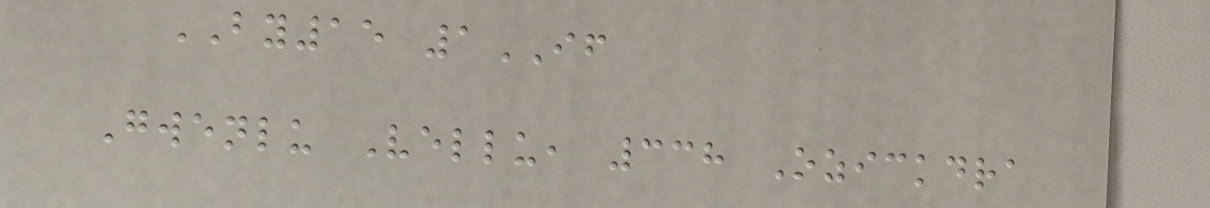BY15 1IF
Gwenlu Vellu, 338 Ozickdra
